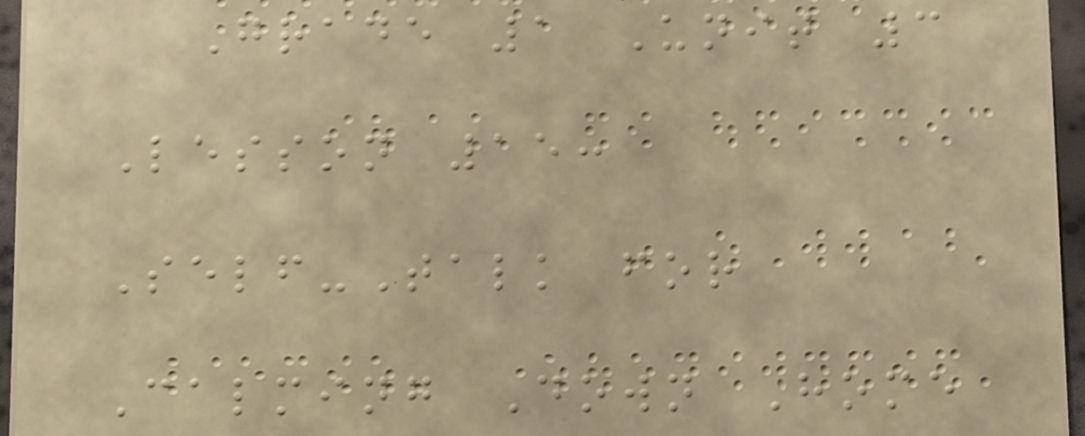Grade 1 Unit 3
Lesson 15:
Self-Talk for
Calming Down Home
